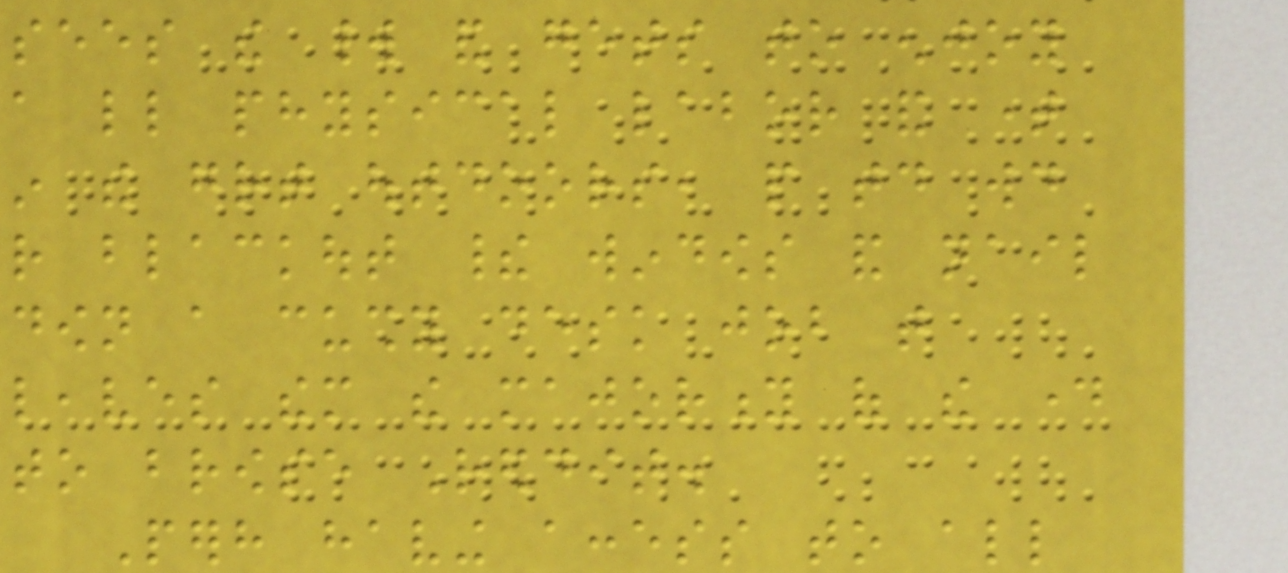sees the world and gets to enjoy
a little physical labor and time
in the great outdoors, people today would
rather blackout their windows and nail
down a cushy desk job that
leaves them the majority of the day
to browse Reddit.
Perhaps having access to all
